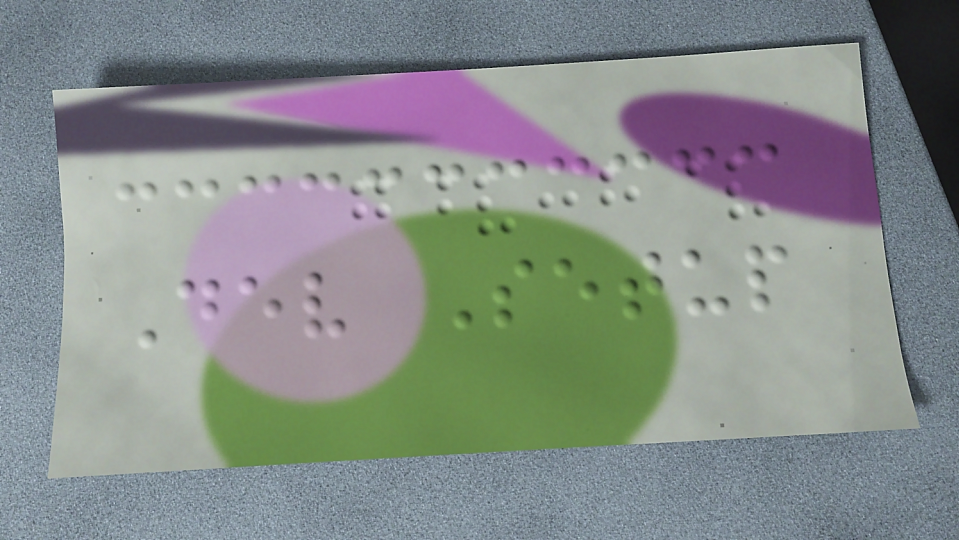Dev Setup
